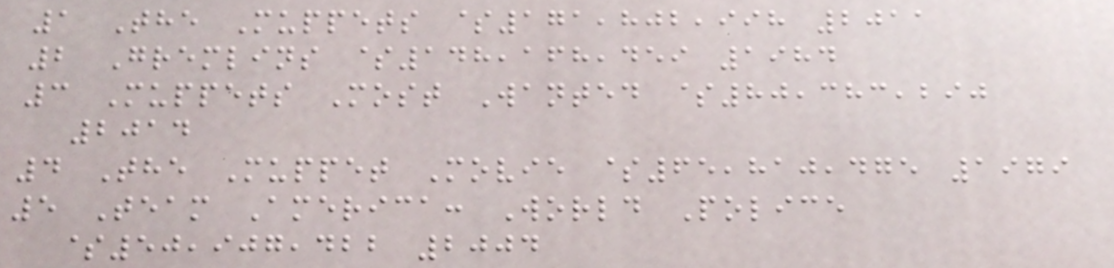1 The Muppets $171,802,998 2011
2 Gremlins $148,168,459 1984
3 Muppets Most Wanted $80,383,290
2014
4 The Muppet Movie $65,810,475 1979
5 Team America: World Police
$50,907,422 2004
